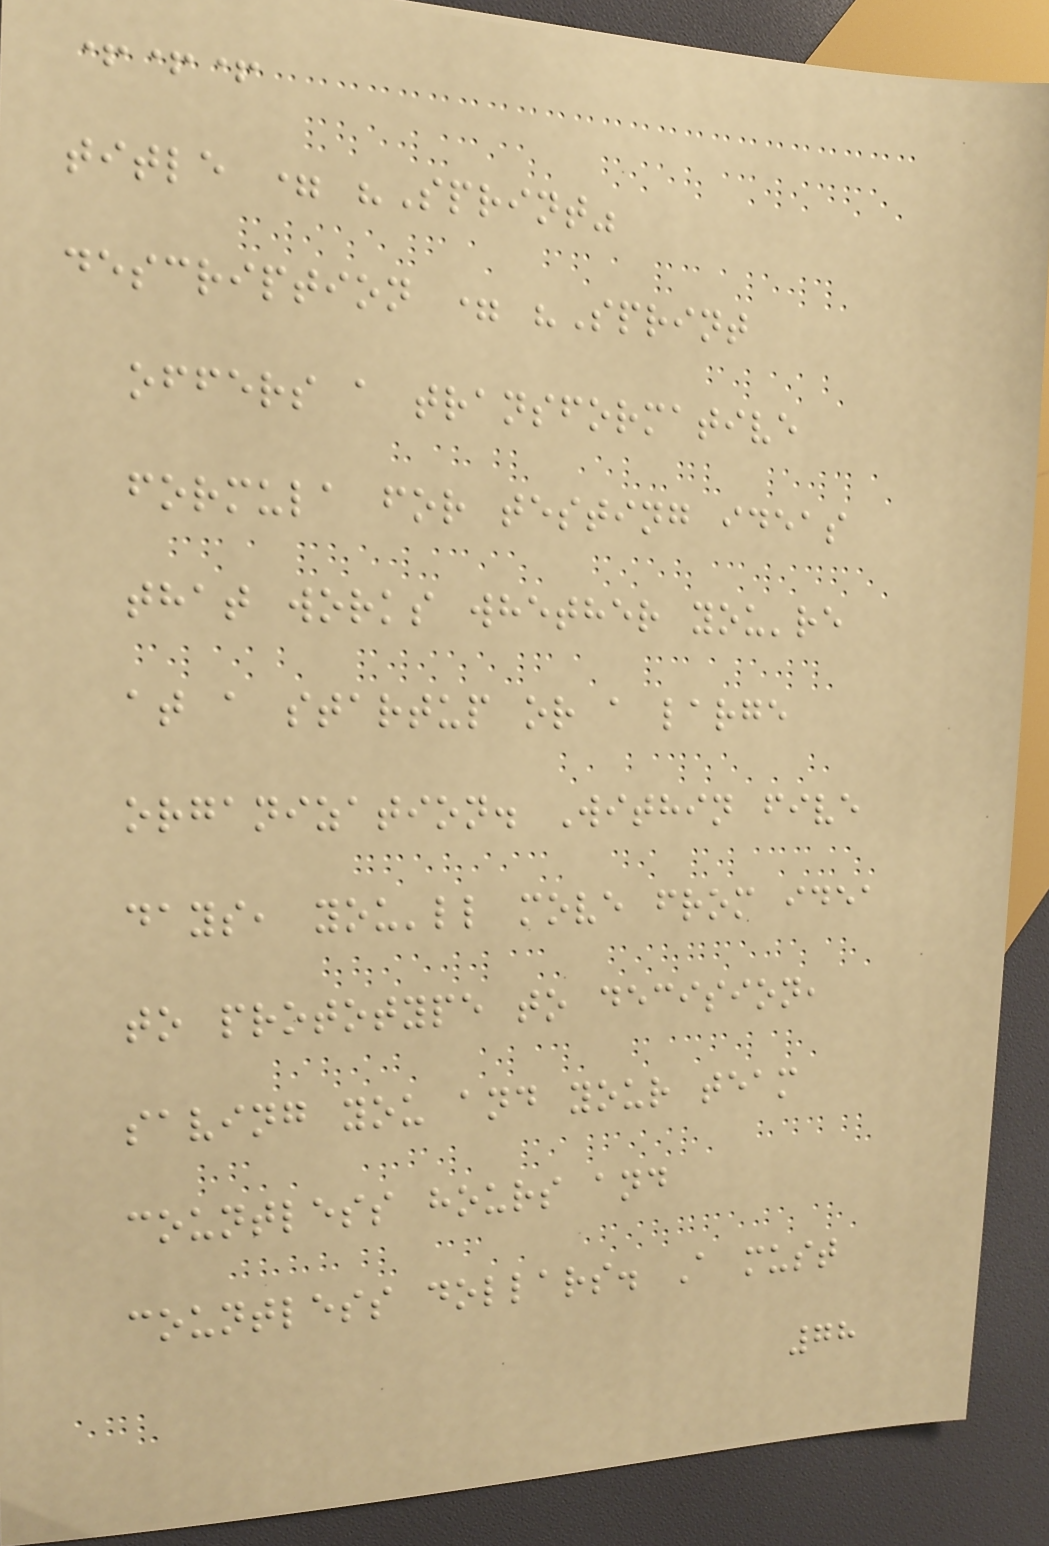+++
title = "Sprint"
description = "Sprint
offers a transformative
formula for testing ideas
that works whether you're
at a startup or a large
organization. Within five
days, you'll move from idea
to prototype to decision,
saving you and your team
countless hours and
countless dollars. A must
78
